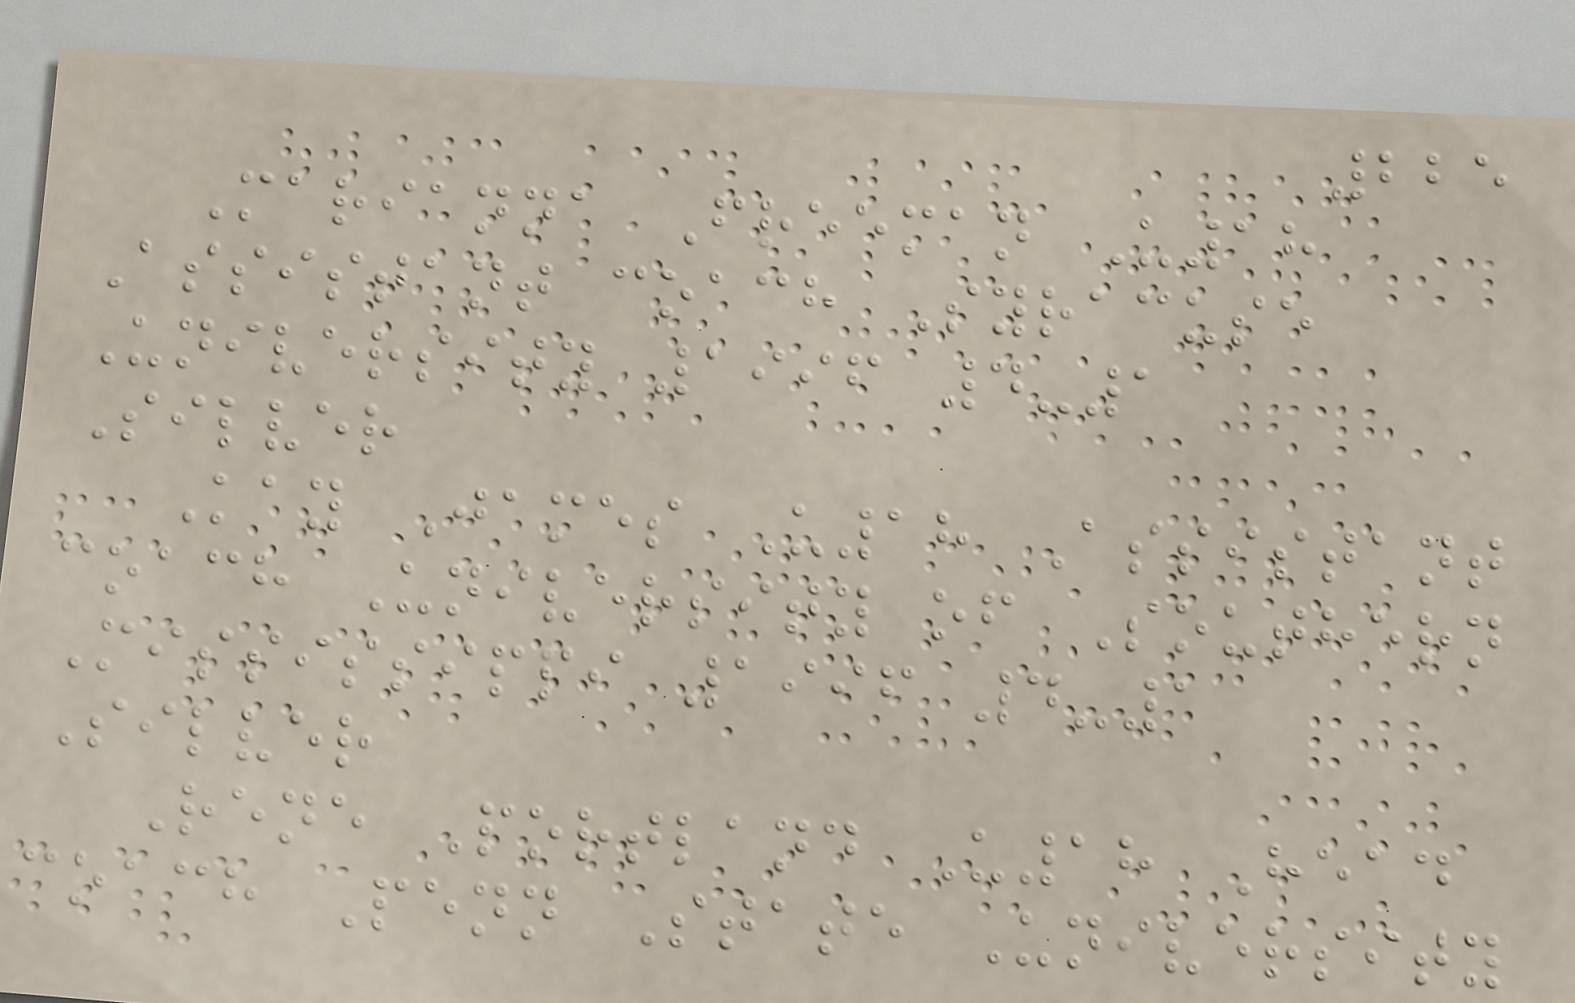225
Marianna Freeman U18
Assistant coach Syracuse
University 1996 4-1
Silver
Kay James U18 Assistant
coach University of Southern
Mississippi 1996 4-1
Silver
Rene Portland U18 Head
coach Penn State University
